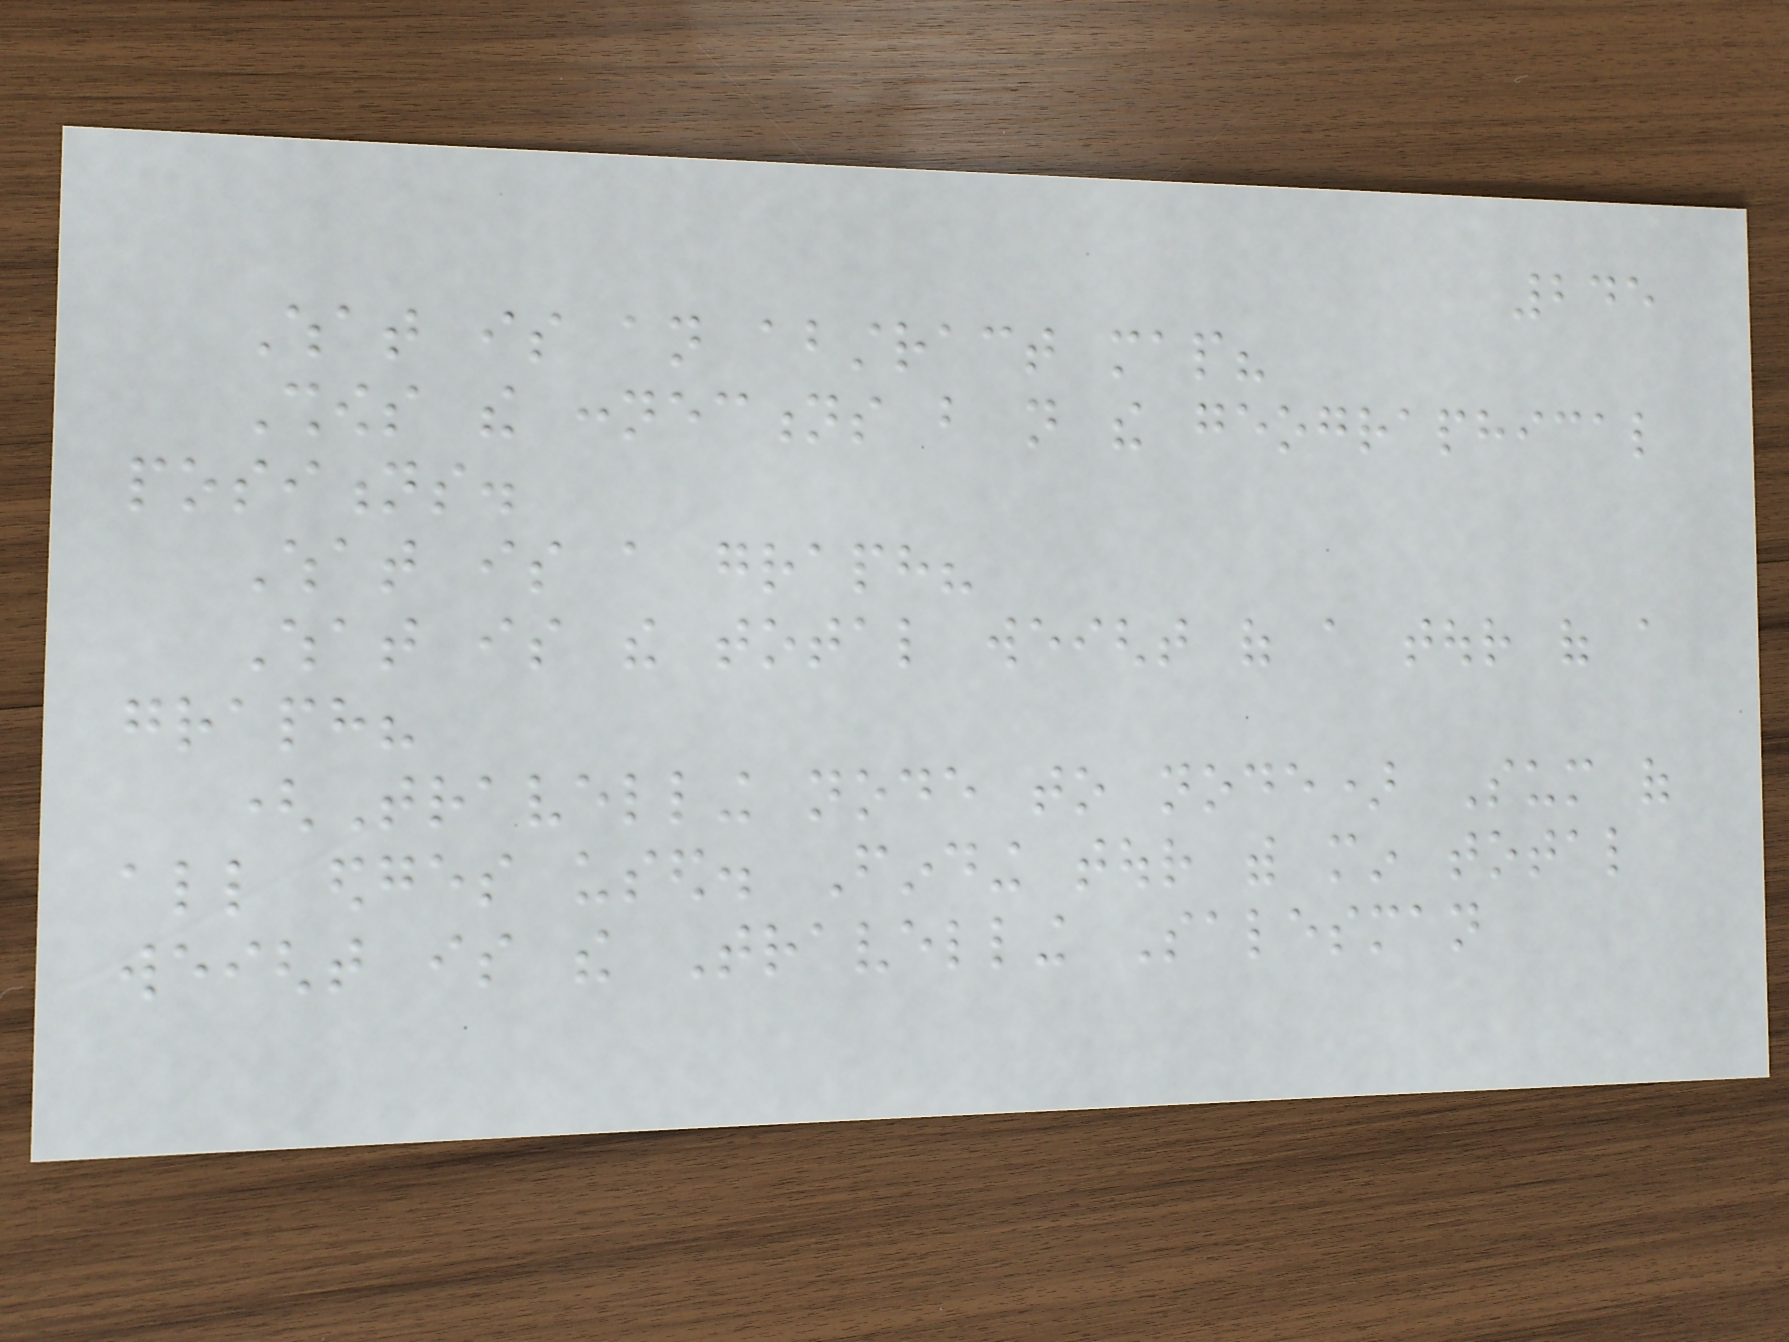245
What is an abstract map?
Shows the connections but not the geographical
positions.
What is a graph?
What is the total weight of a tour of a
graph?
(Travelling node to node) Sum of
all edges used. Finding tour with min total
weight is the Travelling Salesman
